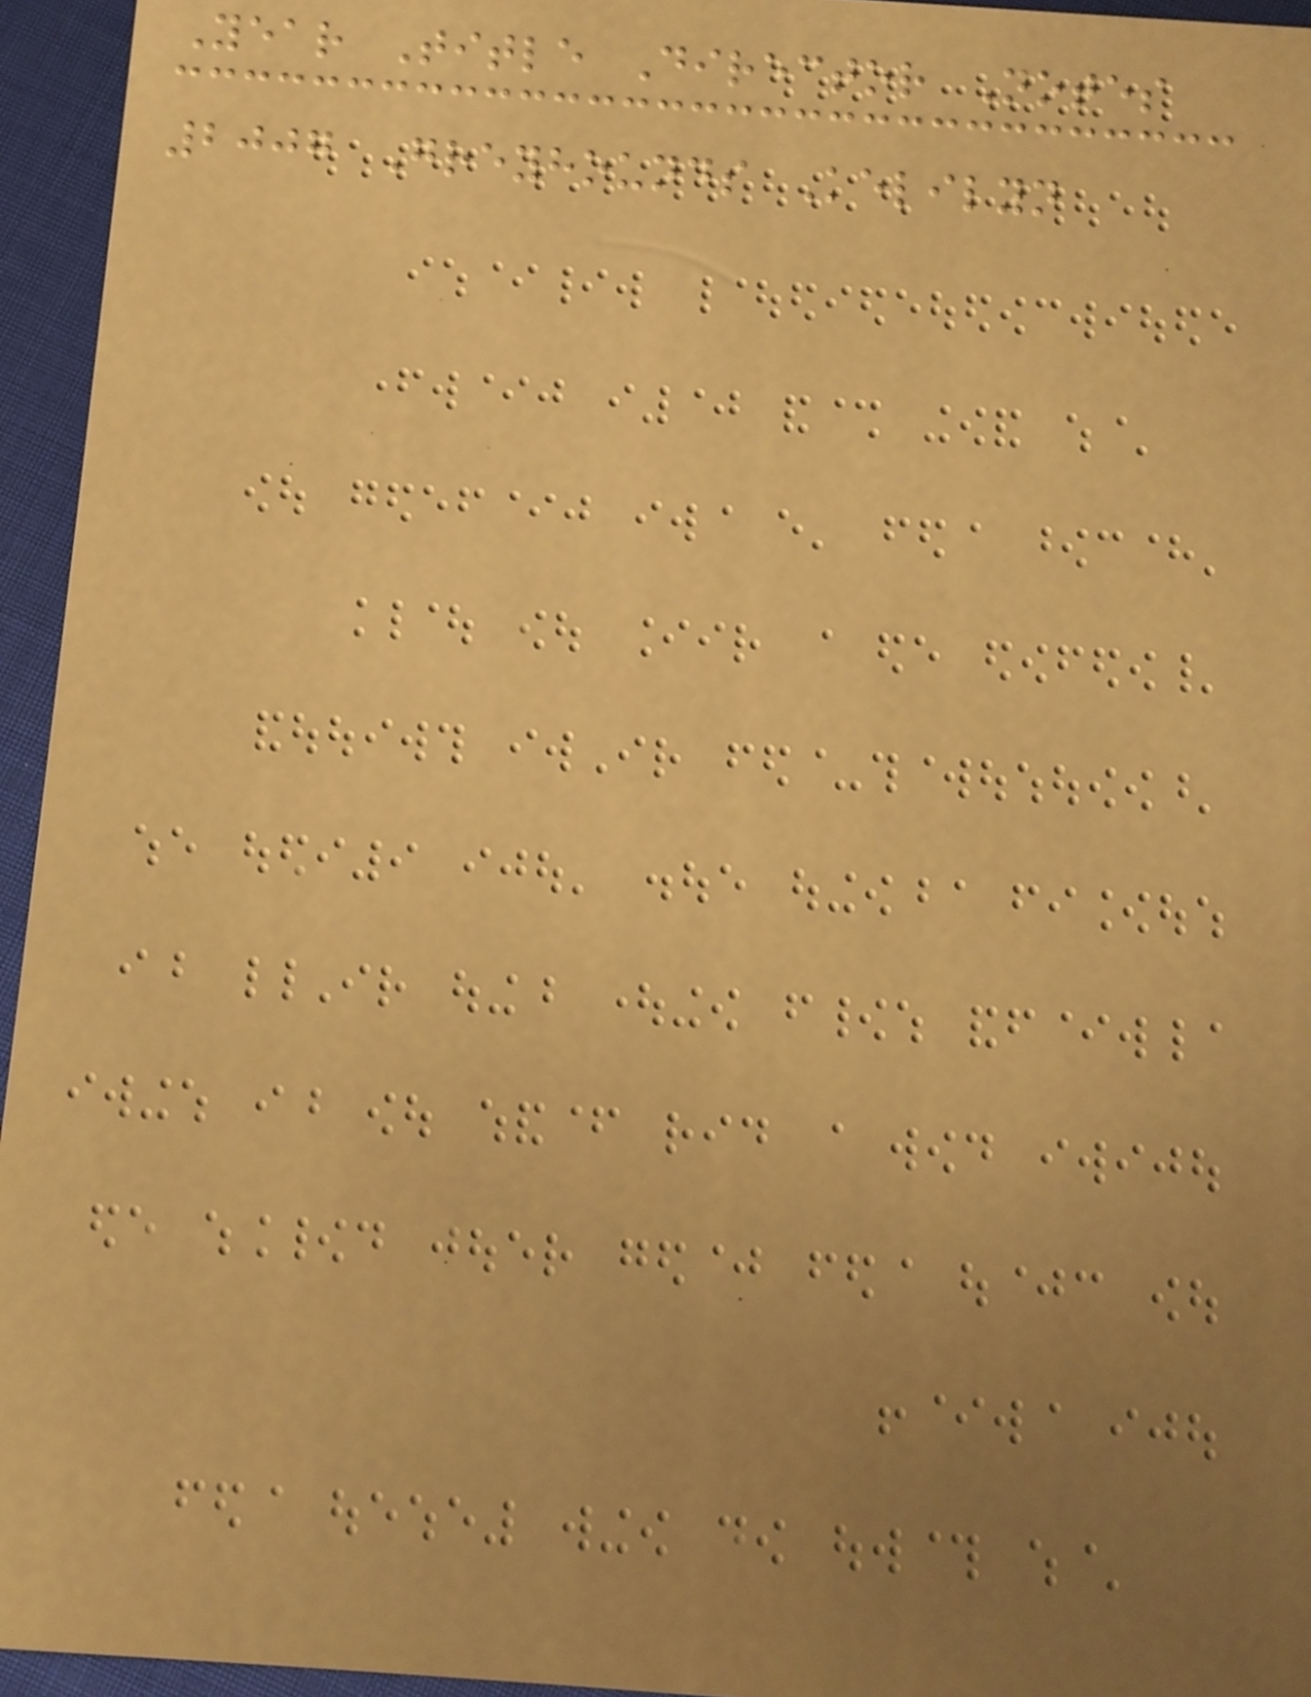Year Title Director Notes
2007 Greyhounds Kelilyn
